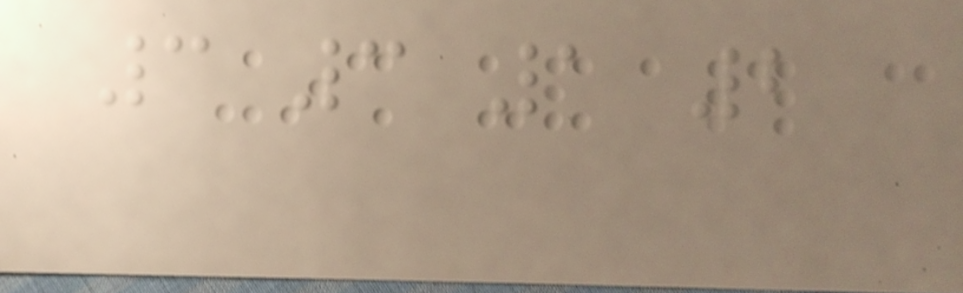3 3 1 2
